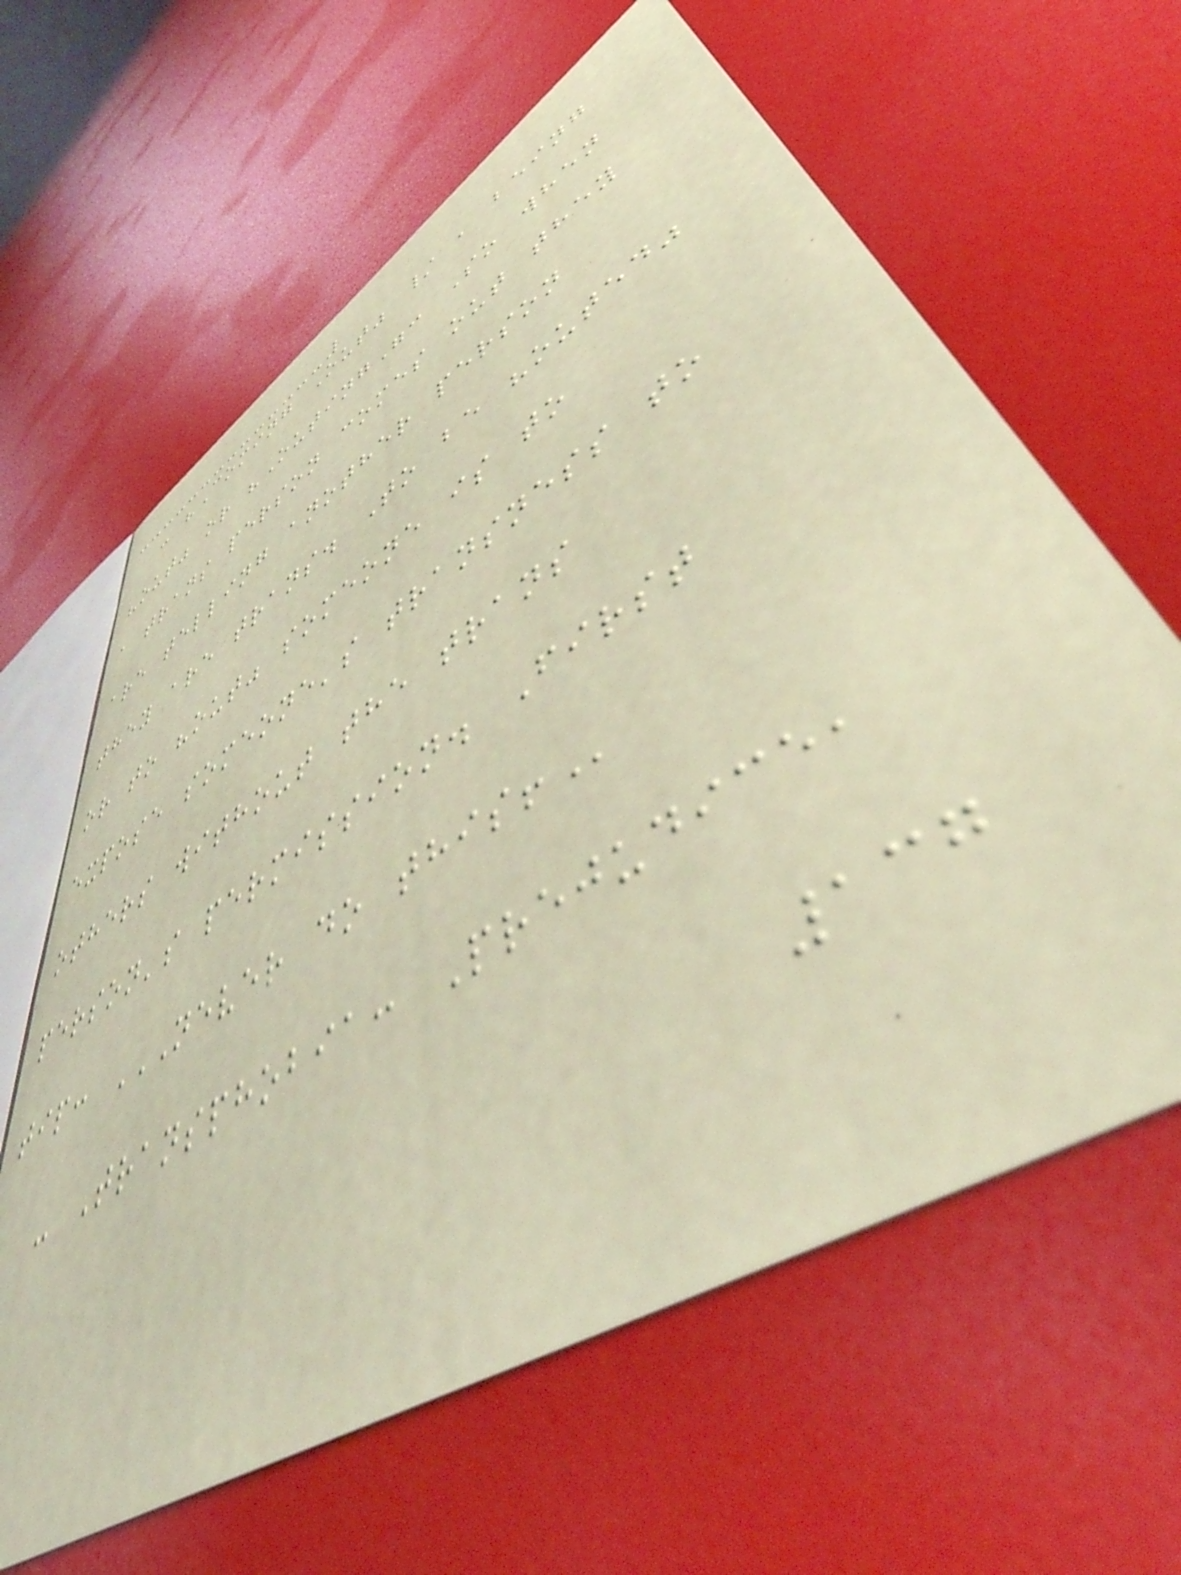- "Coming Out" / , being
"out" or "Outing": So when
a trans person comes out they
are telling another person
they are trans. To be "outed"
or to "out" someone is to
expose someone's transness to
others without the trans
person's permission. First
tip: NEVER DO THIS!
- Transphobia: Prejudice,
137
